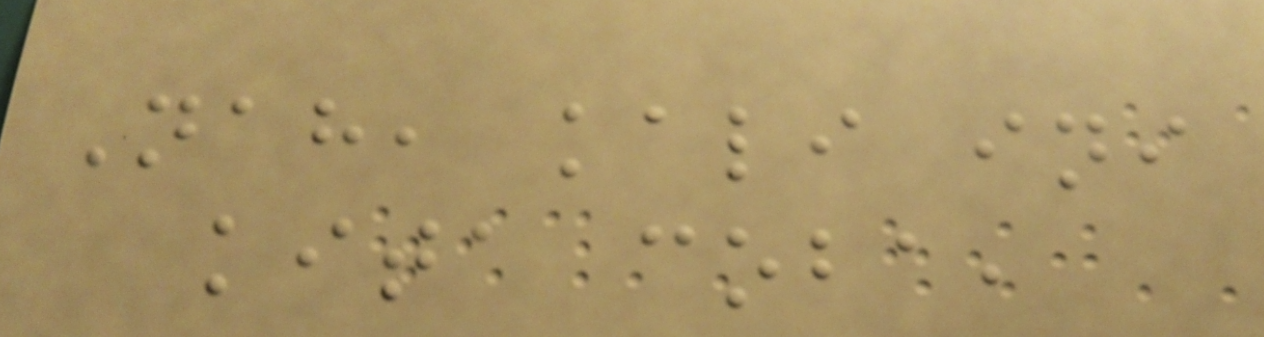Nah, kali ini
kita coba,
